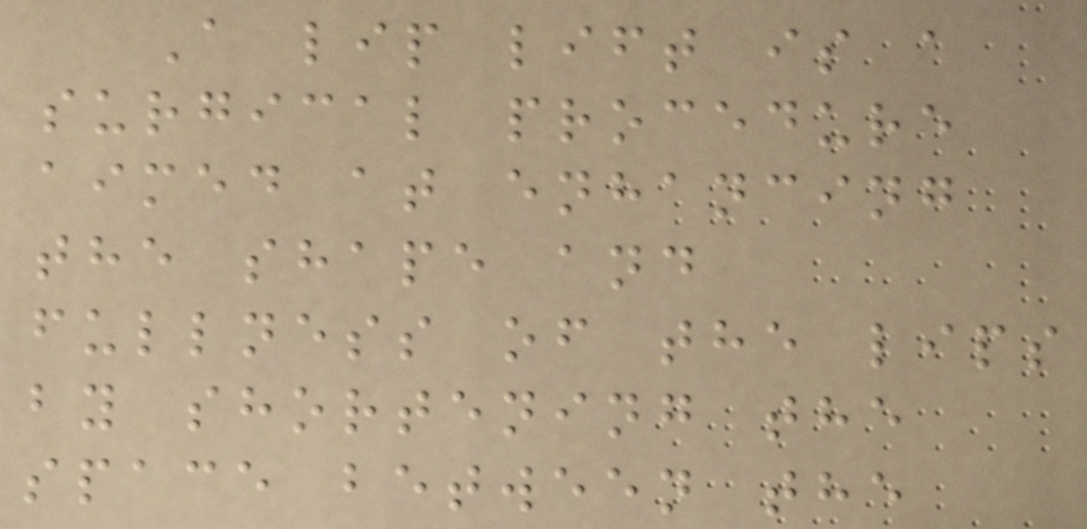A lip lift is a
surgical procedure
aimed at enhancing
the shape and
fullness of the lips
by shortening the
space between the
